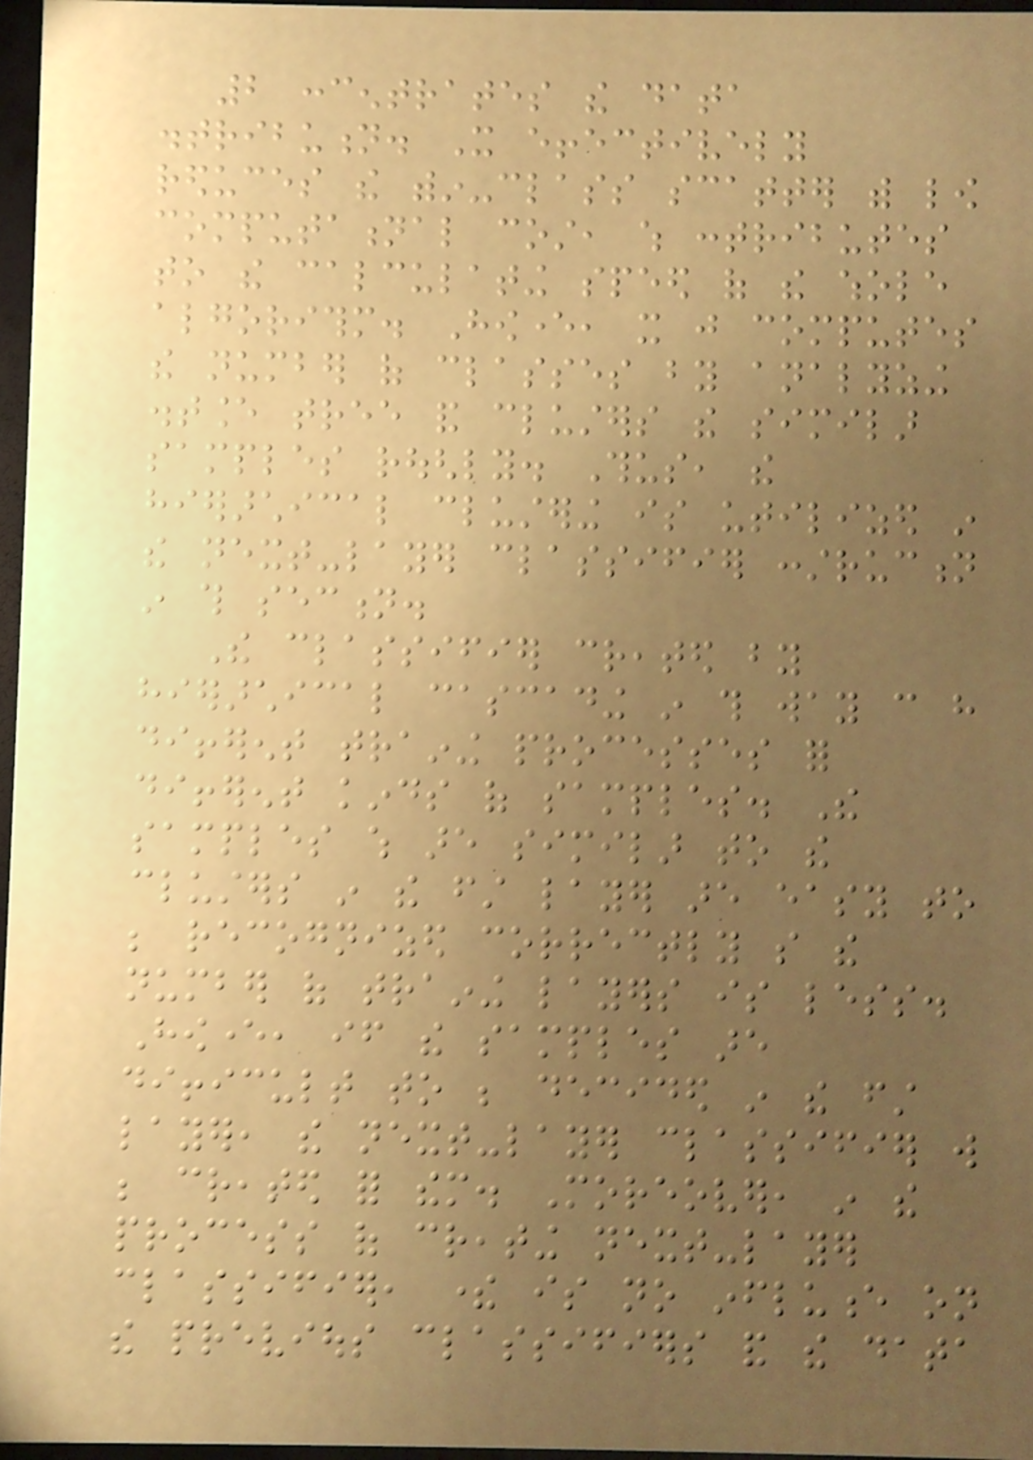2 concentrates the data
distribution. It effectively
reduces the within-class scatter with low
computational cost, which contributes
to the calculating speed of the whole
algorithm. However, it just computes
the number of classes by analyzing
distance tree and clusters the similar
samples roughly. Thus, the
hierarchical clustering is utilized in
the next-layer classifier construction
in this section.
The classifier created by
hierarchical cascading in this way can have
different training processes for
different kinds of samples. The
samples which are similar to the
clusters in the first layer are easy to
be recognized correctly so the
number of training layers is less.
However, if the samples are
difficult to be decided in the first
layer, the next-layer classifier will
be created for them. Moreover, in the
process of creating next-layer
classifier, there is no influence on
the previous classifiers and the data
